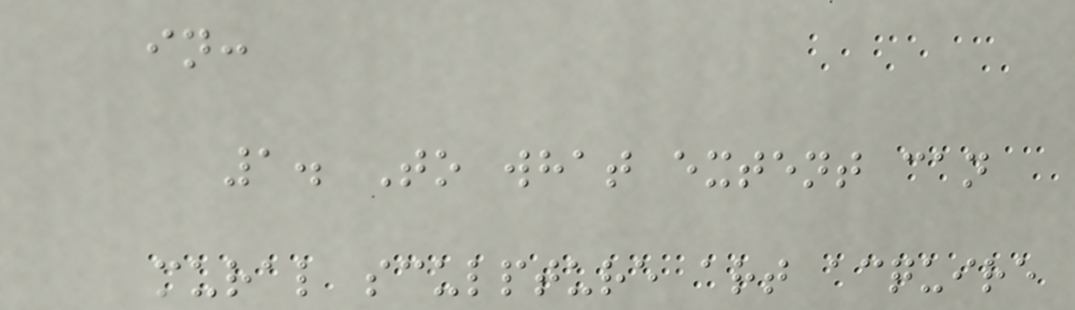in:
1. To what extent can
mural sculpture art acquire
